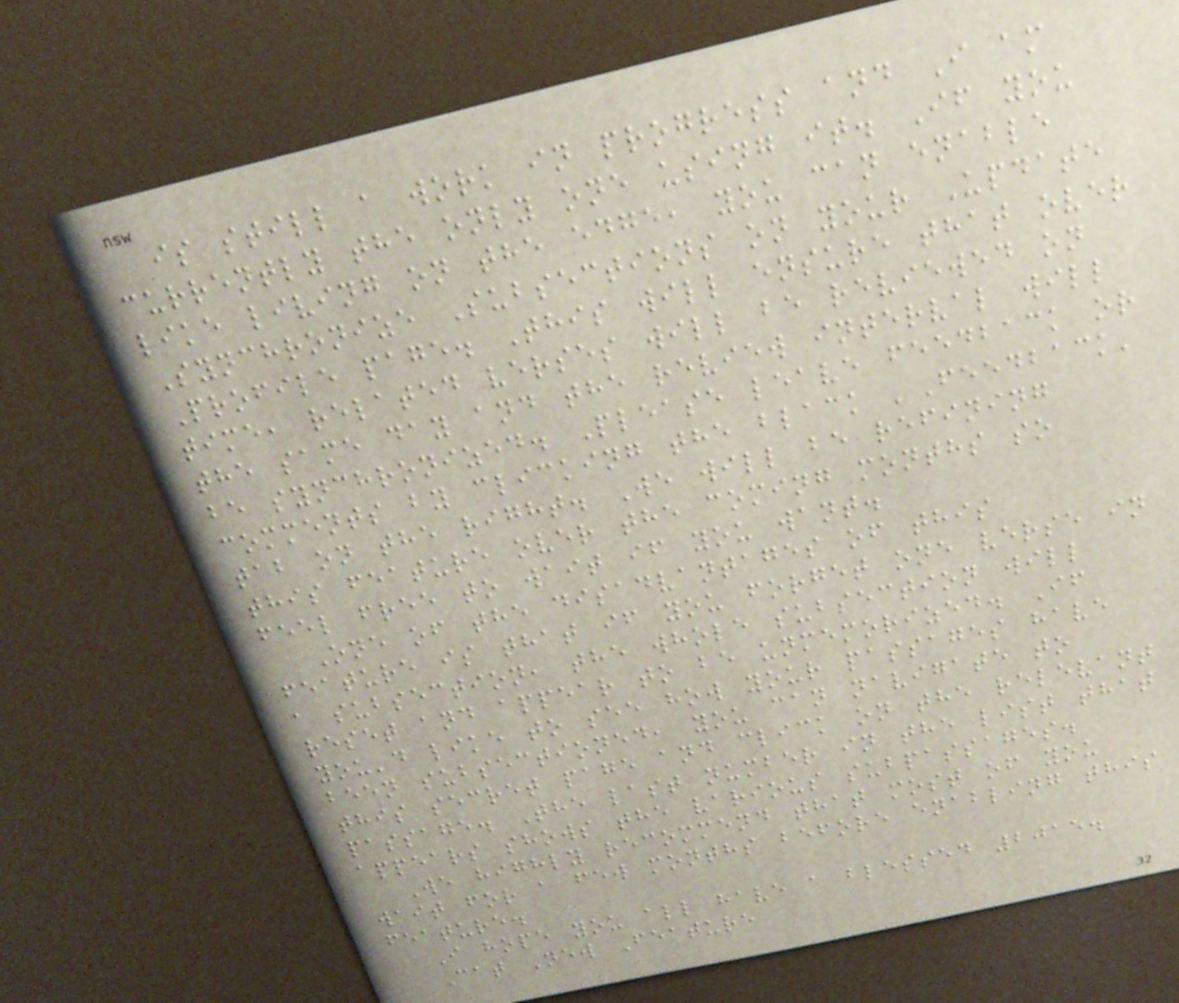is still a work in progress and I am
currently the only one using it. If you
like living on the edge, you can enable
Synchronize Subsections on your Update
Profile page. This will ensure that over
time, related verses will be reviewed on
the same day and the review interval will
be synchronized. Please leave feedback or
comments by clicking the black 'Feedback'
tab on the right. We will be refining
this feature over the coming months so
feel free to wait if you want.
One of the disadvantages of this
feature is that if you forget one verse in
a subsection, the whole subsection will
reset and appear to be unmemorized. If
you'd like to see how your passages have
been subsectioned, you can navigate to
this secret page and click on the relevant
passage. The last number in the list that
appears shows the various subpassages.
We highly recommend that most of you
wait for a few months before enabling this
feature.
I hope you all have a blessed 2015.
Cat New Feature
